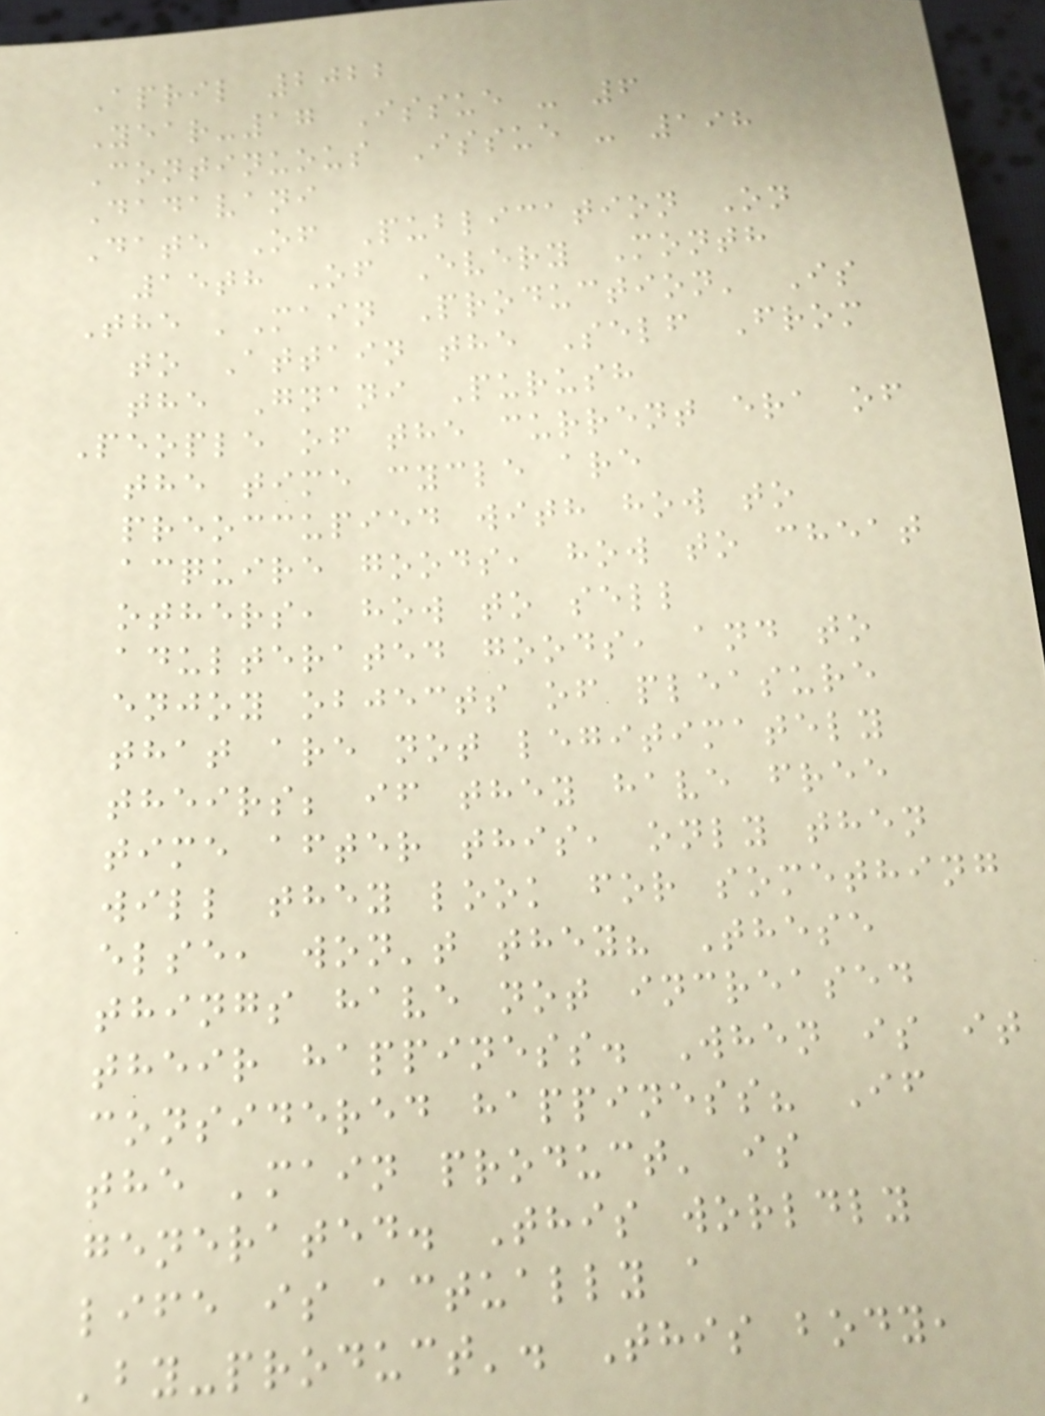April 2022
Year-17 Issue - 6
Continuous Issue - 198
Dadavani
Date Of Publication On
15th Of Every Month
The 'Main Production' Is
to Attain the Self From
the Gnani Purush
People of the current era of
the time cycle are
preoccupied with how to
acquire goods, how to cheat
others, how to sell
adulterated goods, and to
enjoy objects of pleasure
that are not legitimately
theirs; if they have free
time after this, only then
will they look for something
else, won't they? These
things have not increased
their happiness. When is it
considered happiness? If
the 'main product' is
generated. This worldly
life is actually a
'by-product'. This body,
